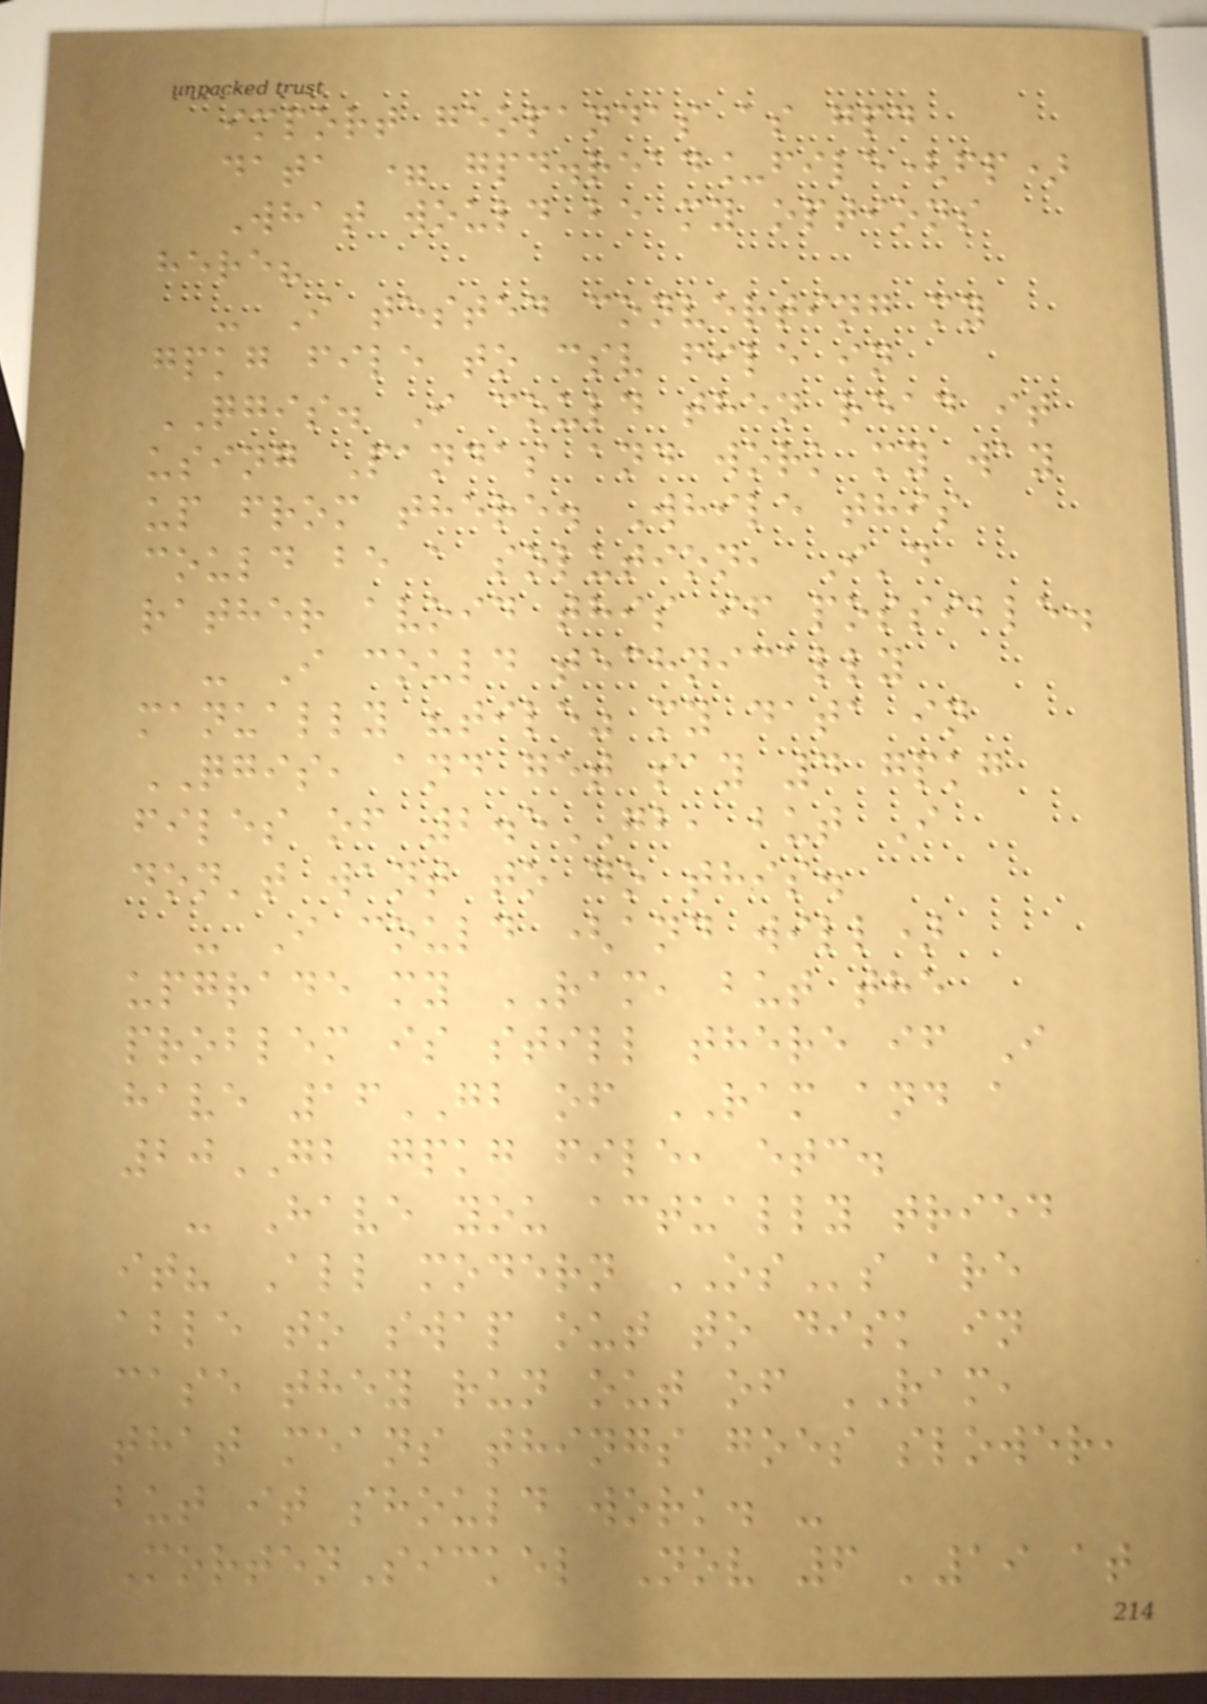import geopandas as gpd
data = gpd.read_file(fp)
What would be my options
here?
- I tested converting my
gpkg file to csv file in
QGIS. I could then read it
using Pandas and work my way
up from there. While this
could be a solution, I'd
rather avoid this if possible.
- I could technically
manually "tile" my data in
QGIS, and get say 4 gpkg
files of 2.5GB, but I
don't want to do this.
- I could (and will)
upgrade my RAM, but the
problem is still there if I
have 16GB of RAM and a
20GB gpkg file, etc.
- Have you actually tried
it? All modern OSs are
able to swap out to disk in
case they run out of RAM,
that means things goes slower,
but it should work. -
MortenSickel Nov 6 '19 at
